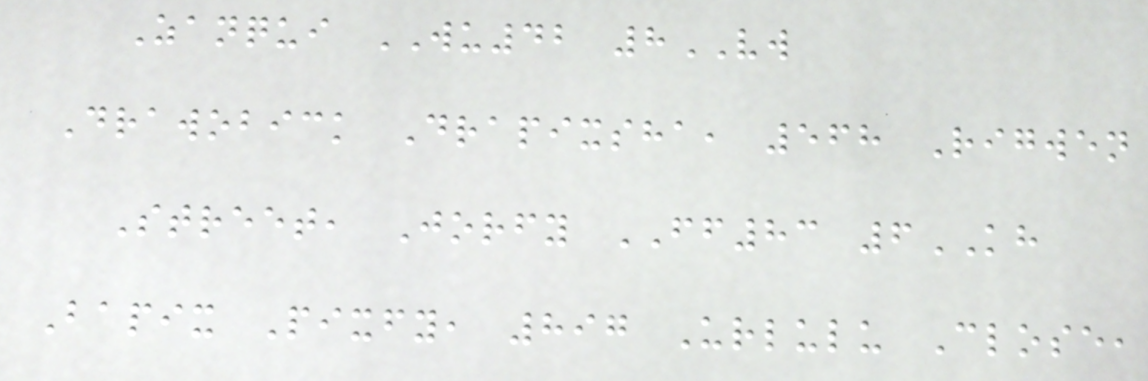Zanqui WU42 8VW
Drawobick Drapixsha, 568 Rigwen
Street, Jorfy FF83 6KH
Bapix Pixfy, 897 Urlulu Close,
